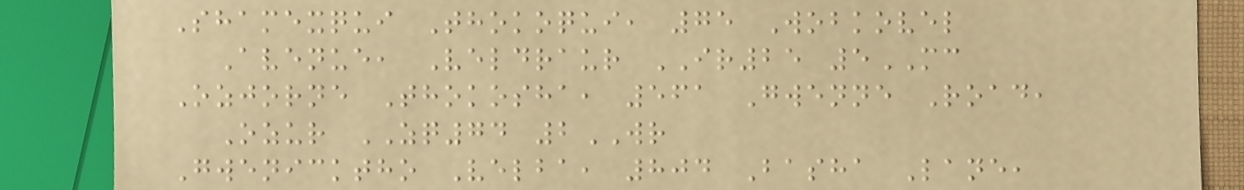Shamexqui Thokoqui, 75 Wobkovel
Avenue, Veldraur IR25 5MC
Ozjorne Thokosha, 561 Gwenne Road,
Ozur ZQ74 2WR
Gwenicktho Velba, 804 Basha Lane,
